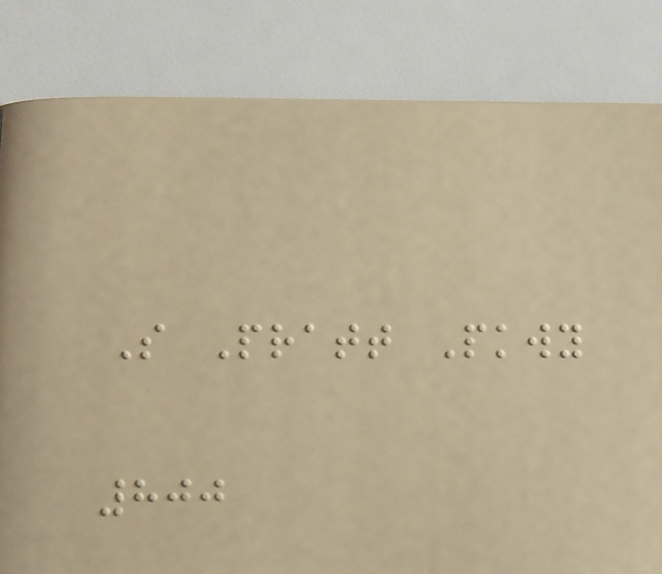S Pratt Pkwy
800
